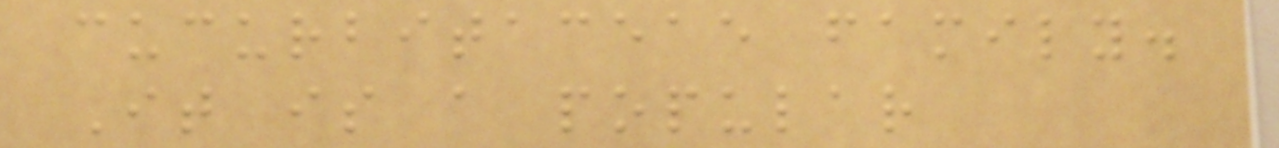cucurbitaceae family.
It is a popular
